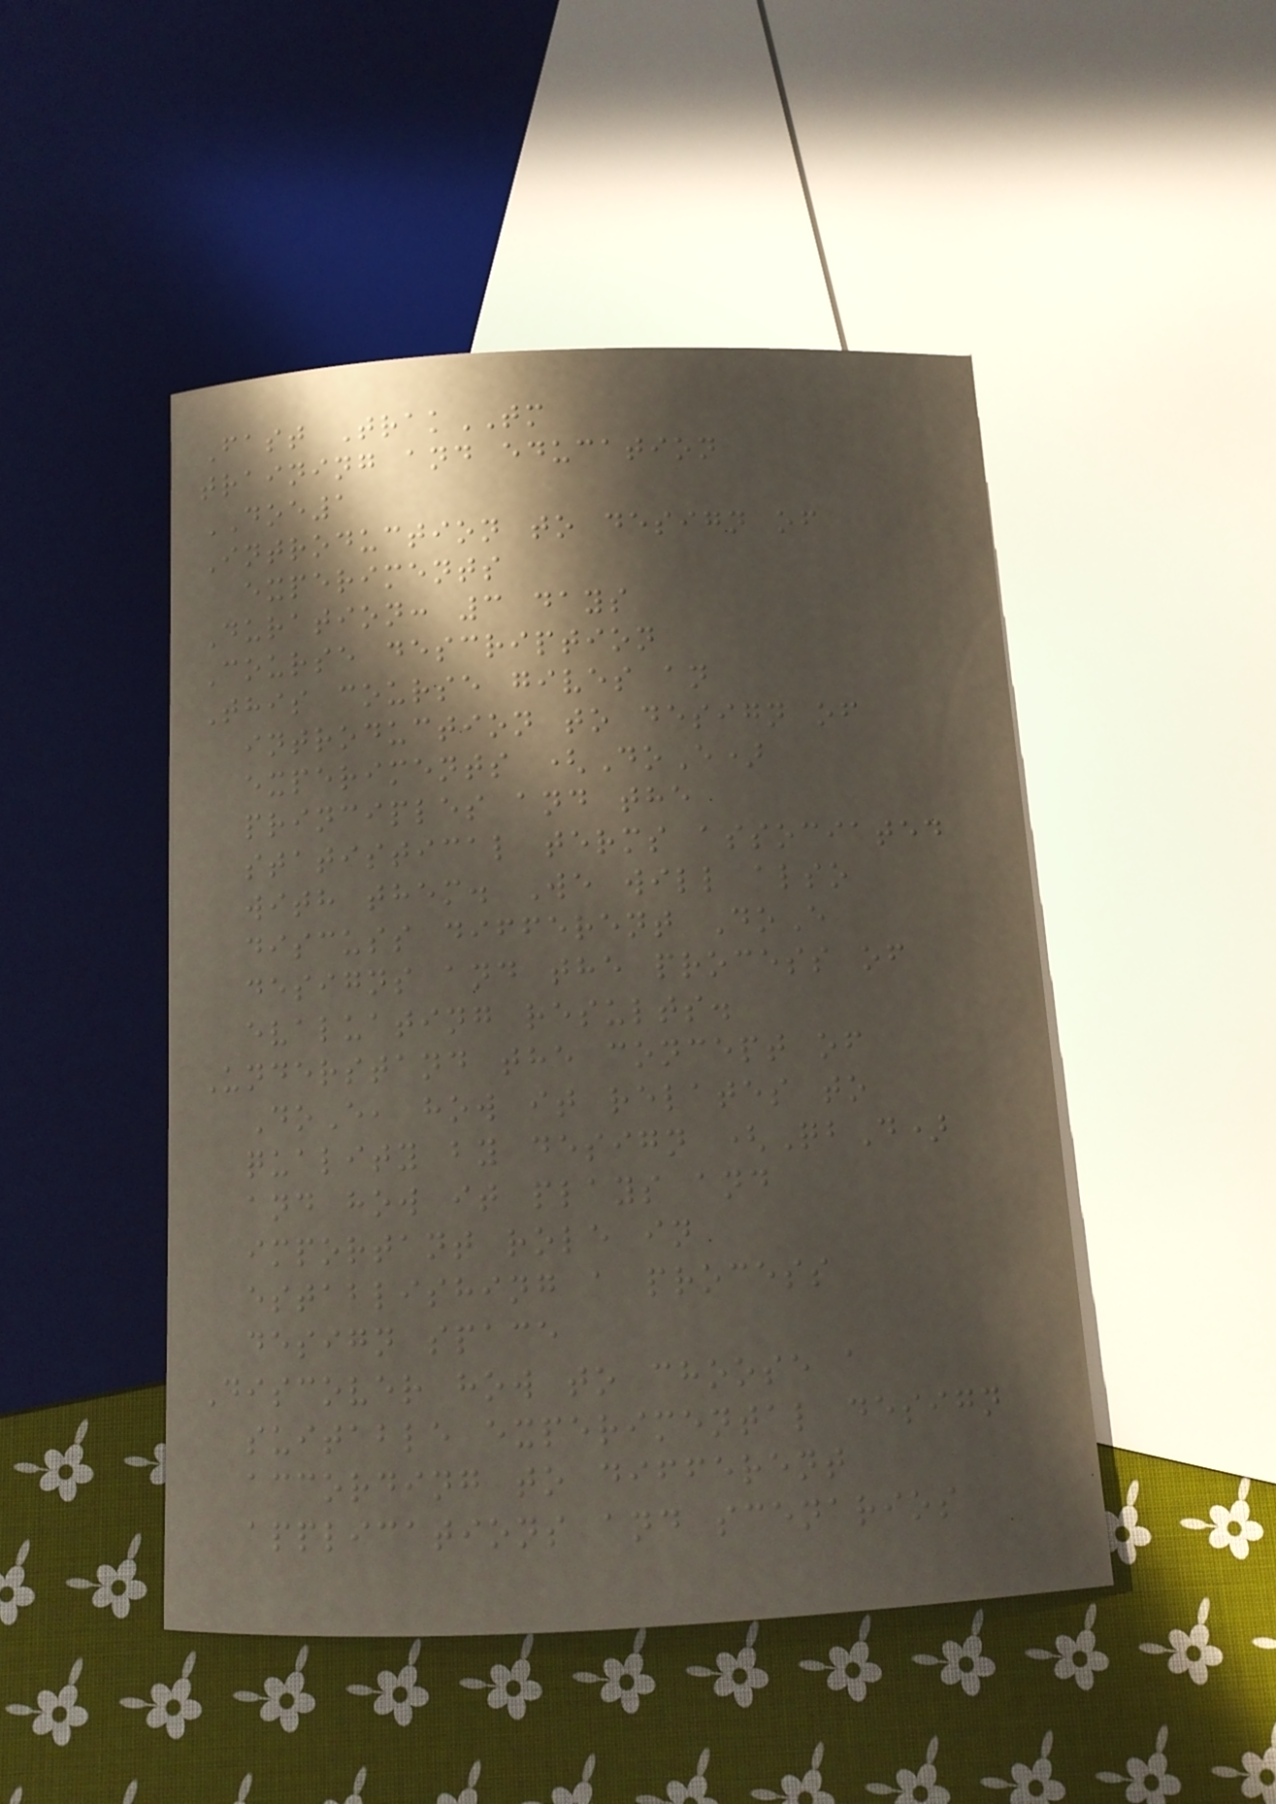Fast TrakTM
training and education
DOE1
Introduction to design of
experiments
Duration: 3 days
Course description
This course gives an
introduction to design of
experiments (DoE)
principles and the
statistical terms associated
with them. We will also
discuss different DoE
designs and the process of
evaluating results.
Understand the concept of
DoE, how it relates to
quality by design (QbD)
and how it plays and
important role in
establishing a process
design space
Discover how to choose a
suitable experimental design
according to different
applications and scenarios
